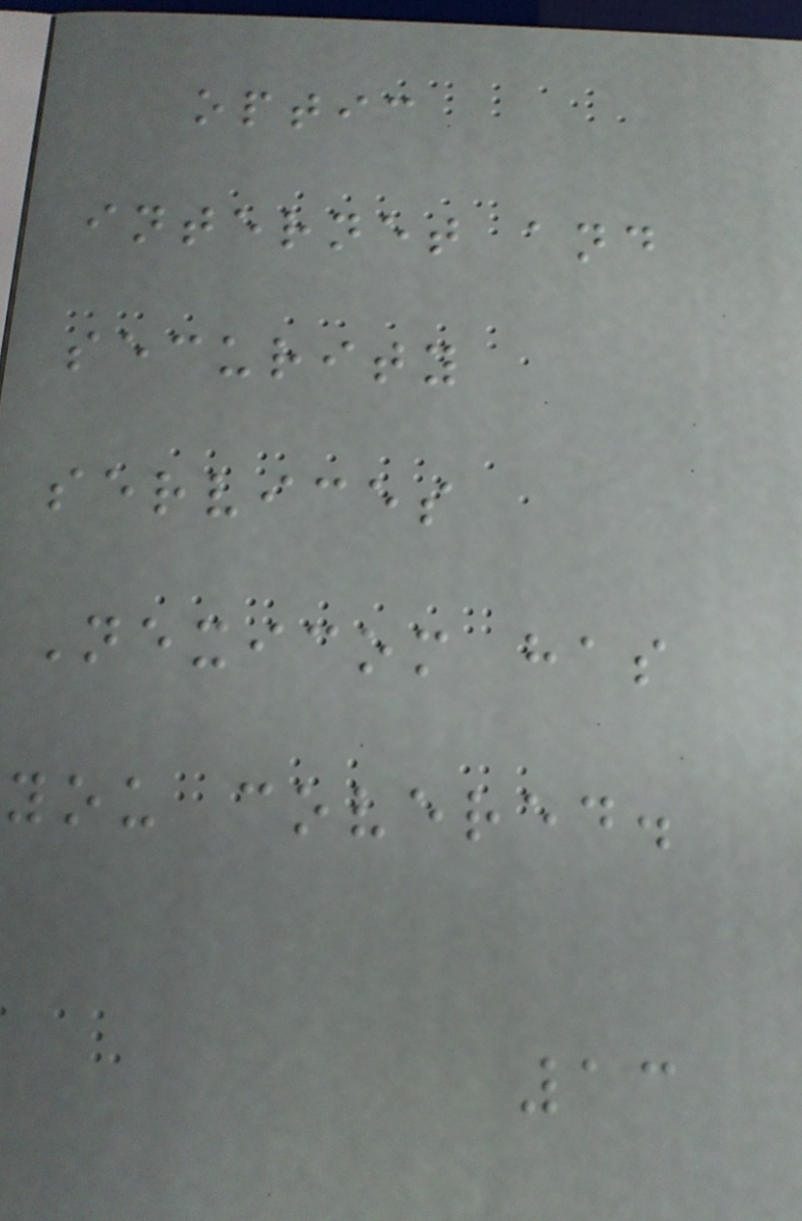optic
internet and
security
services
Nexicom has
you covered.
13
